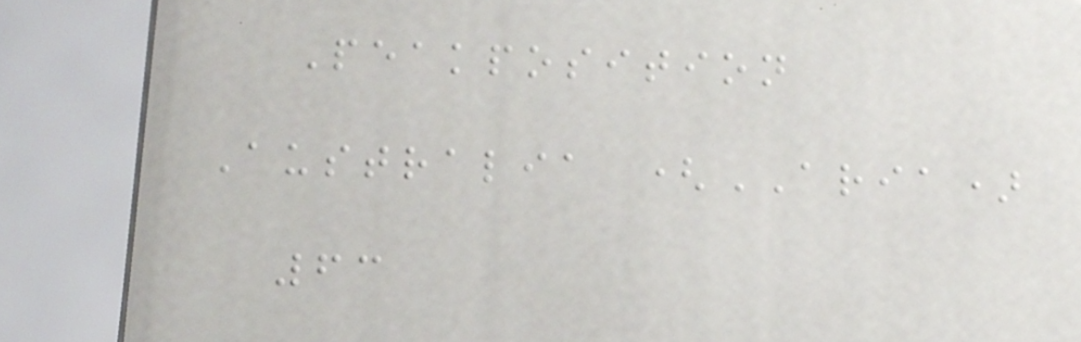Peakposition
Australia (ARIA)
63
